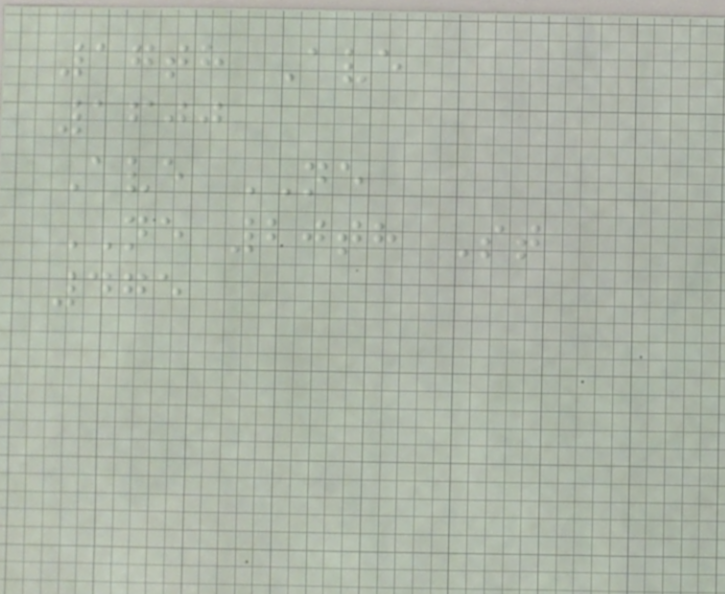17th Ave
1600
Ave NE
NE 20th St
475
